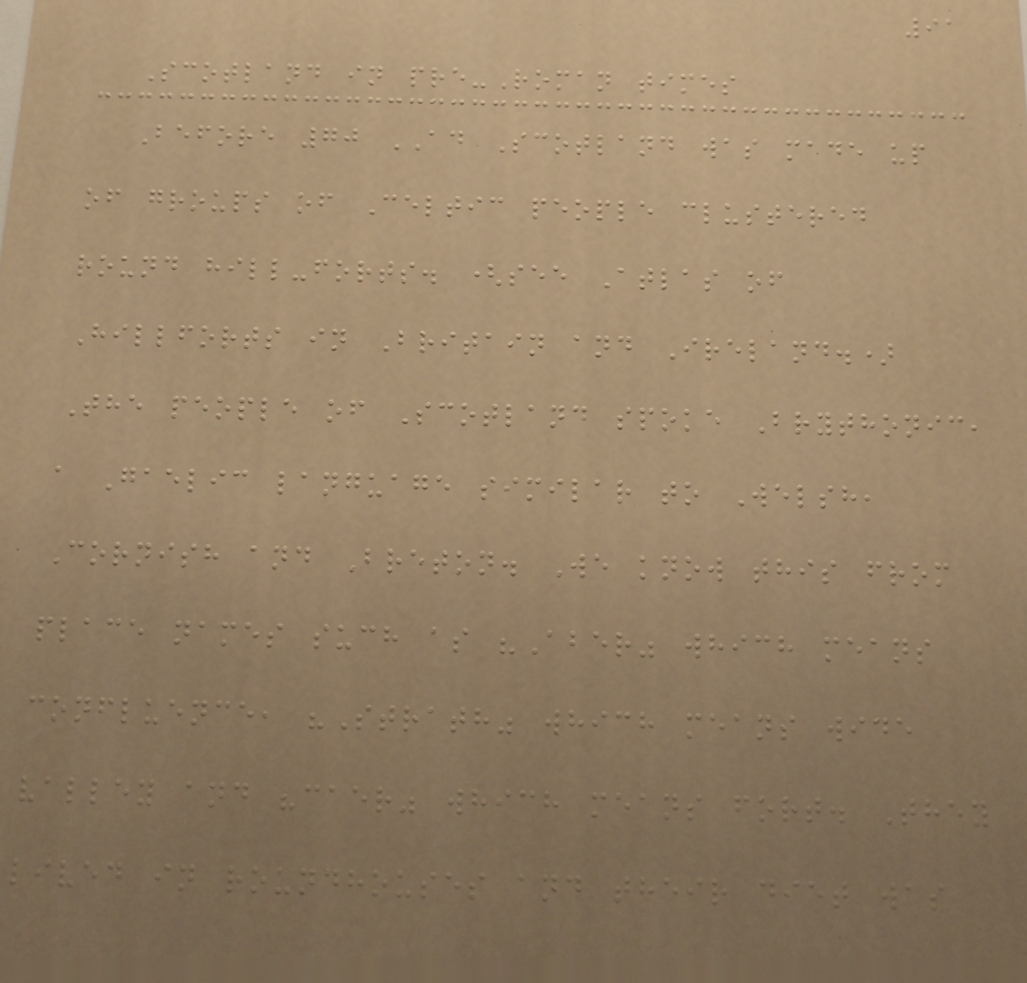91
Scotland in pre-Roman times
Before 70 AD Scotland was made up
of groups of Celtic people clustered
round hill-forts. (see Atlas of
Hillforts in Britain and Ireland.)
The people of Scotland spoke Brythonic,
a Gaelic language similar to Welsh,
Cornish and Breton. We know this from
place names such as "Aber" which means
confluence, "Strath" which means wide
valley and "caer" which means fort. They
lived in roundhouses and their diet was
